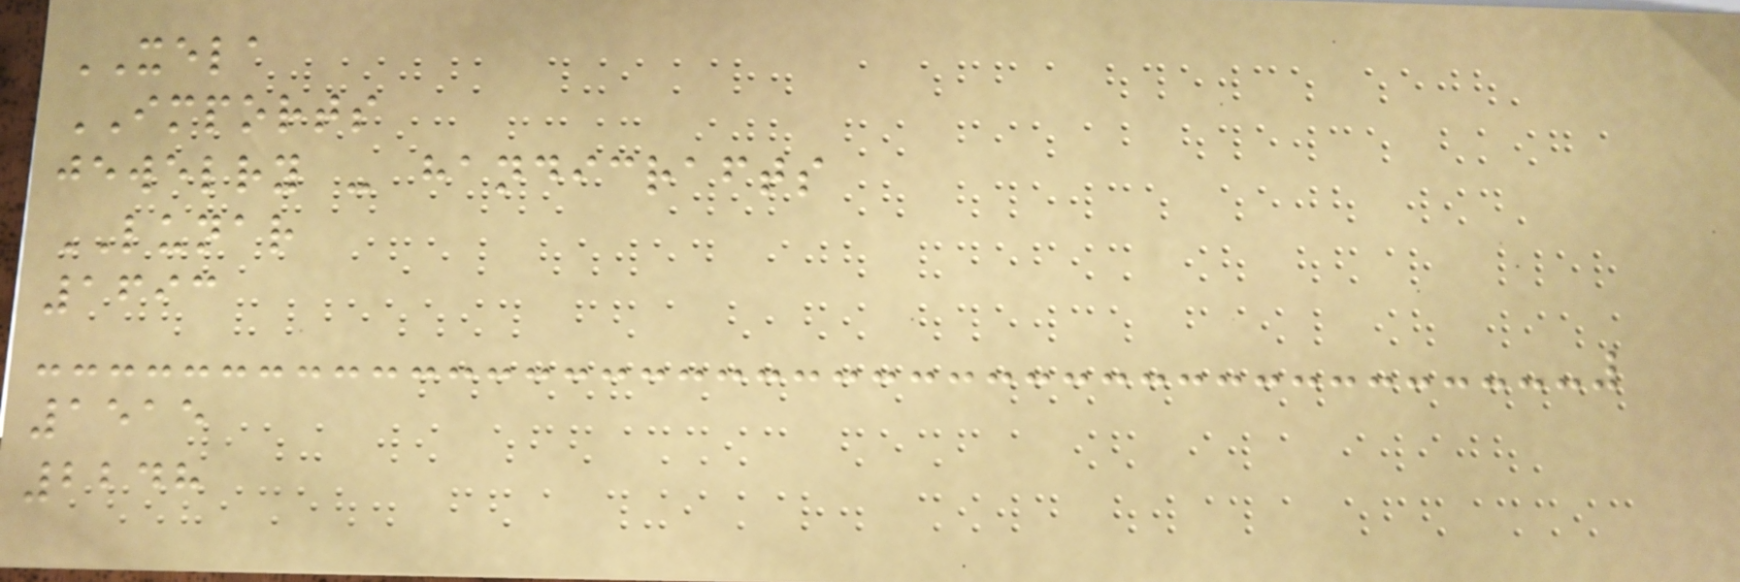XELA
IMPORTS
jewelry - handicrafts
LUNAR
1693
1515
2248
